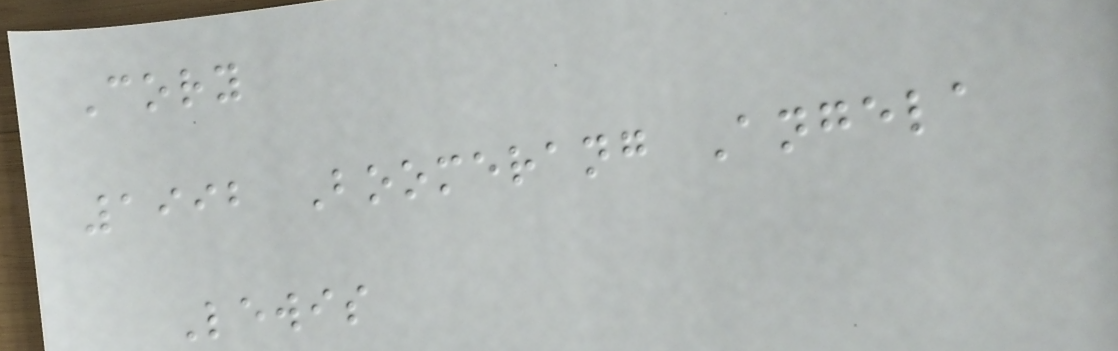Cory
1992 Boomerang Angela
Lewis
